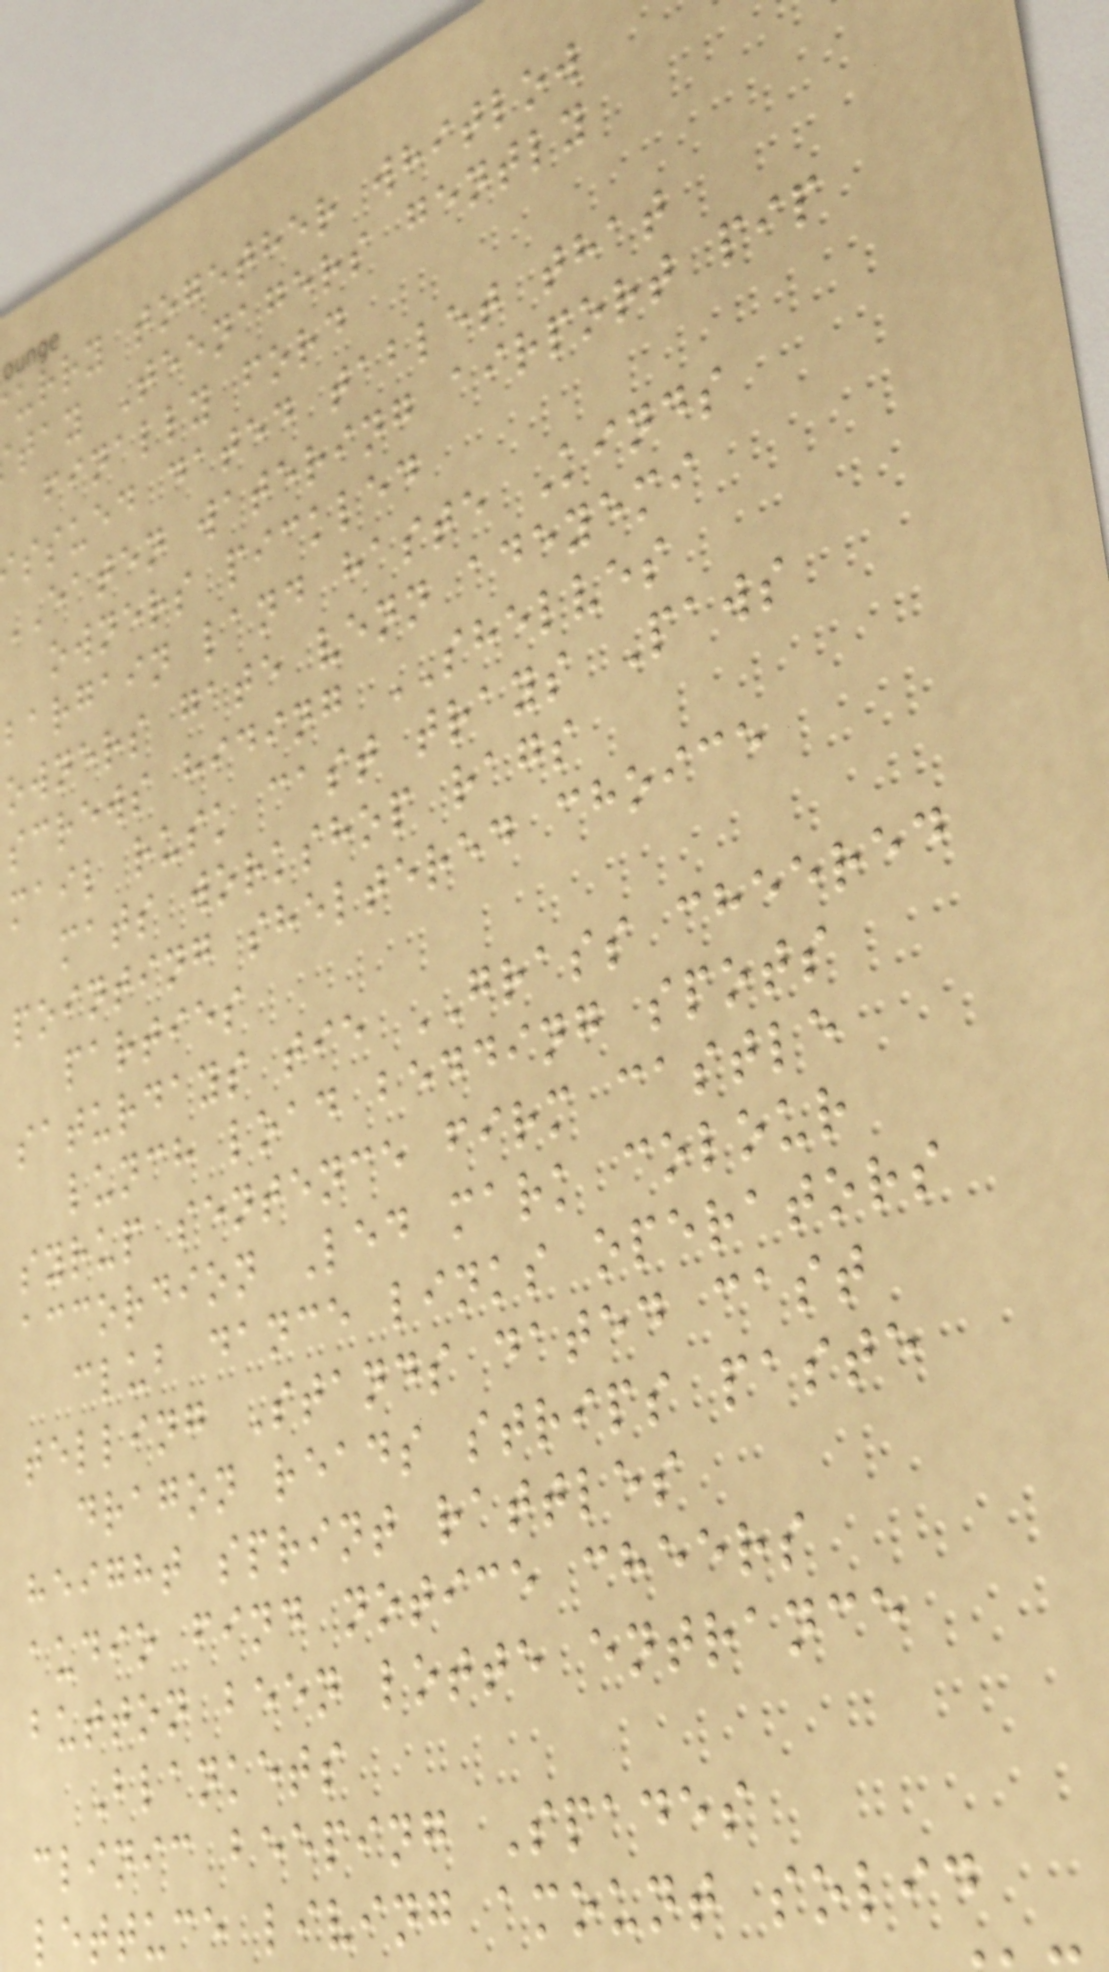urry together whitlow
tay Teenagers gently
finally ford
ssued dated tablet that
EATEN watering airport pip
owners pickled
bargain land haste Kinds
owners gate venn adeyemi
screws hiding SHELVES
mail rusk cast trays Paws
mats workshop rags
pointing sheltered choice
parties
saturdays tie GRASS cheered
lunch load bedding spots
syrup sentence firm castle
accordion Led mark colour
club dance links operators
telling Stands dated cast
dragon reads strips paste
height sprint rattles
audio find notice cheers
button been lotte entrance
Blankets
clinic beeping Spades
lettuce living amount solid
